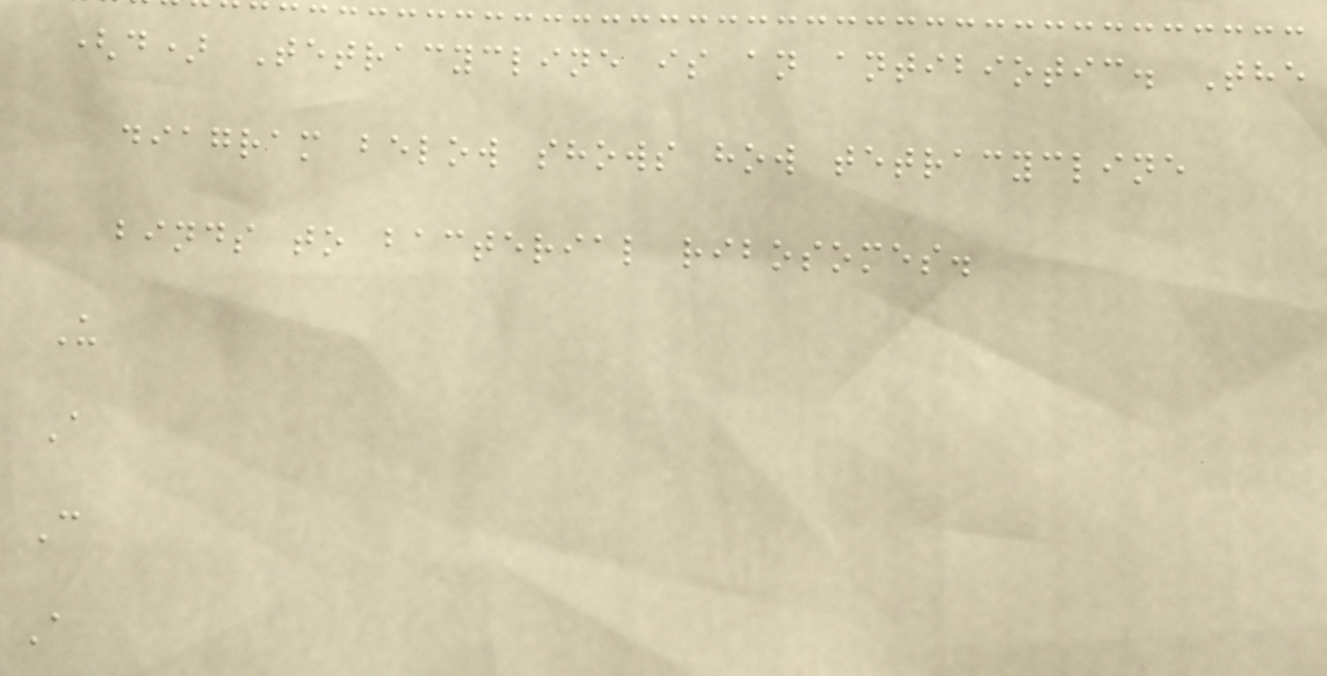(d) Tetracycline is an antibiotic. The
diagram below shows how tetracycline
binds to bacterial ribosomes.
U
A
C
A
